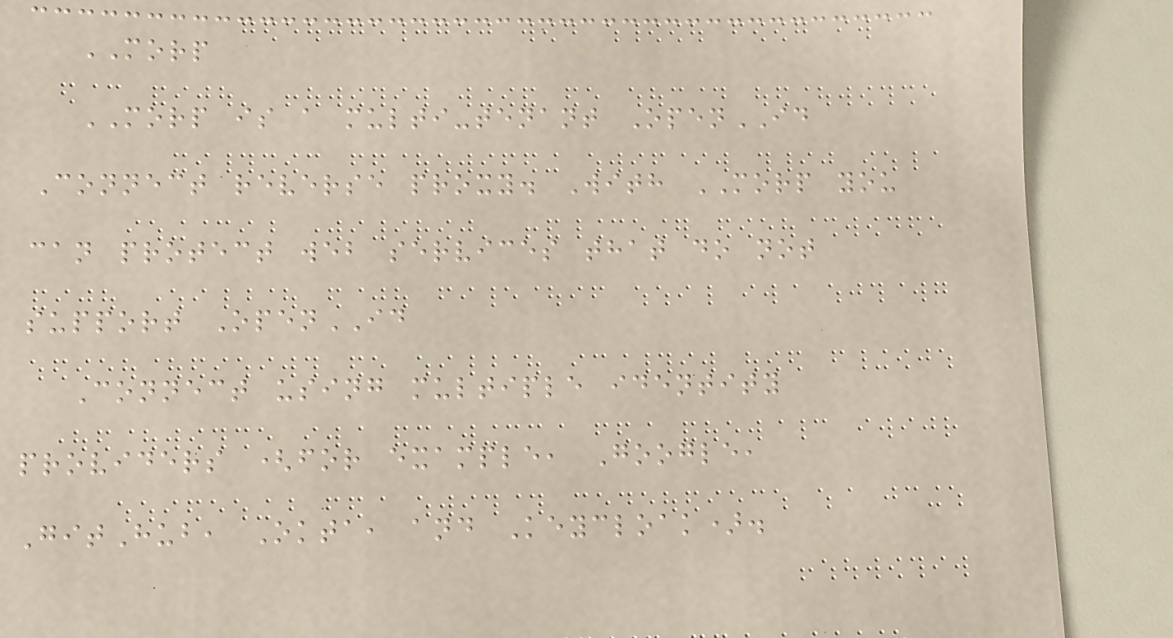MORP
MORP is a multi-tenant OpenID
Connect reverse proxy. With MORP you
can protect web services that do not
support OpenID
Connect using multiple identity
providers (for example, Google,
GitHub, Okta, and Keycloak).
